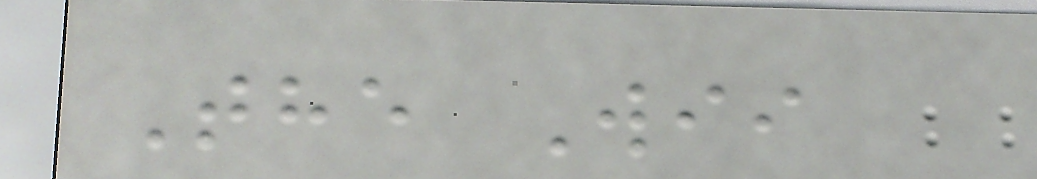The Wii
